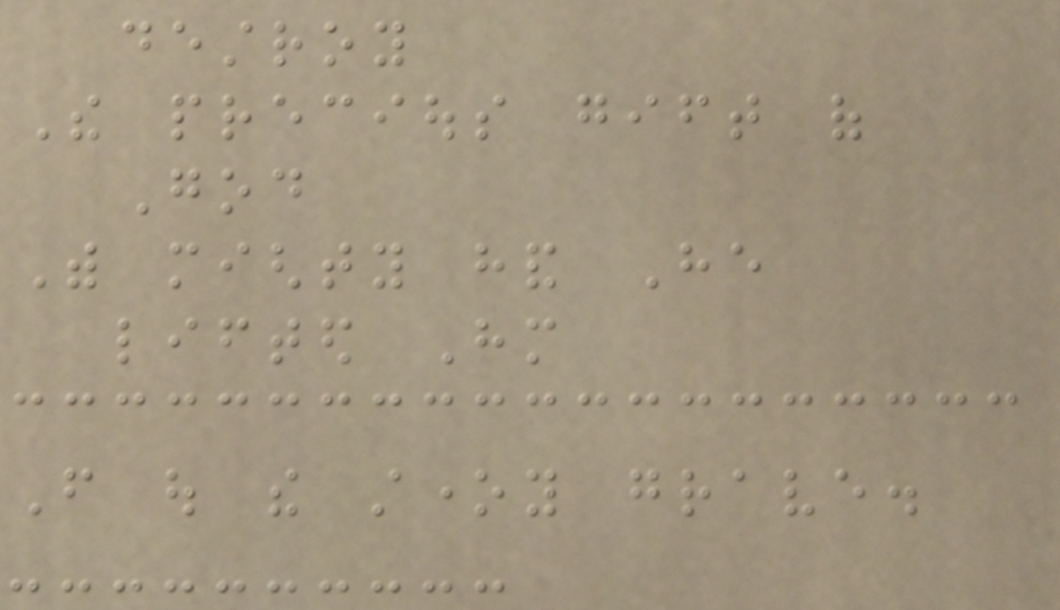destroy
The precious gift of
God
With mighty hand He
lifted Him
From out the stoney grave.
